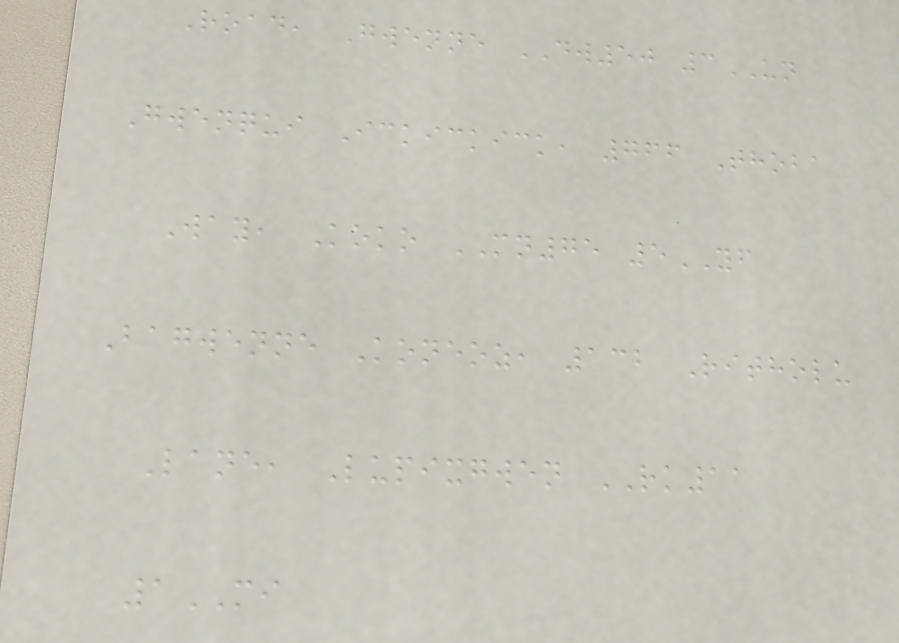Road, Gwenne DW50 3UN
Gwenqui Ickickick, 766 Thoba
Way, Koko MN75 5YF
Bagwenne Koneoz, 132 Ritholu
Lane, Lupixgwen RK11
1MI
